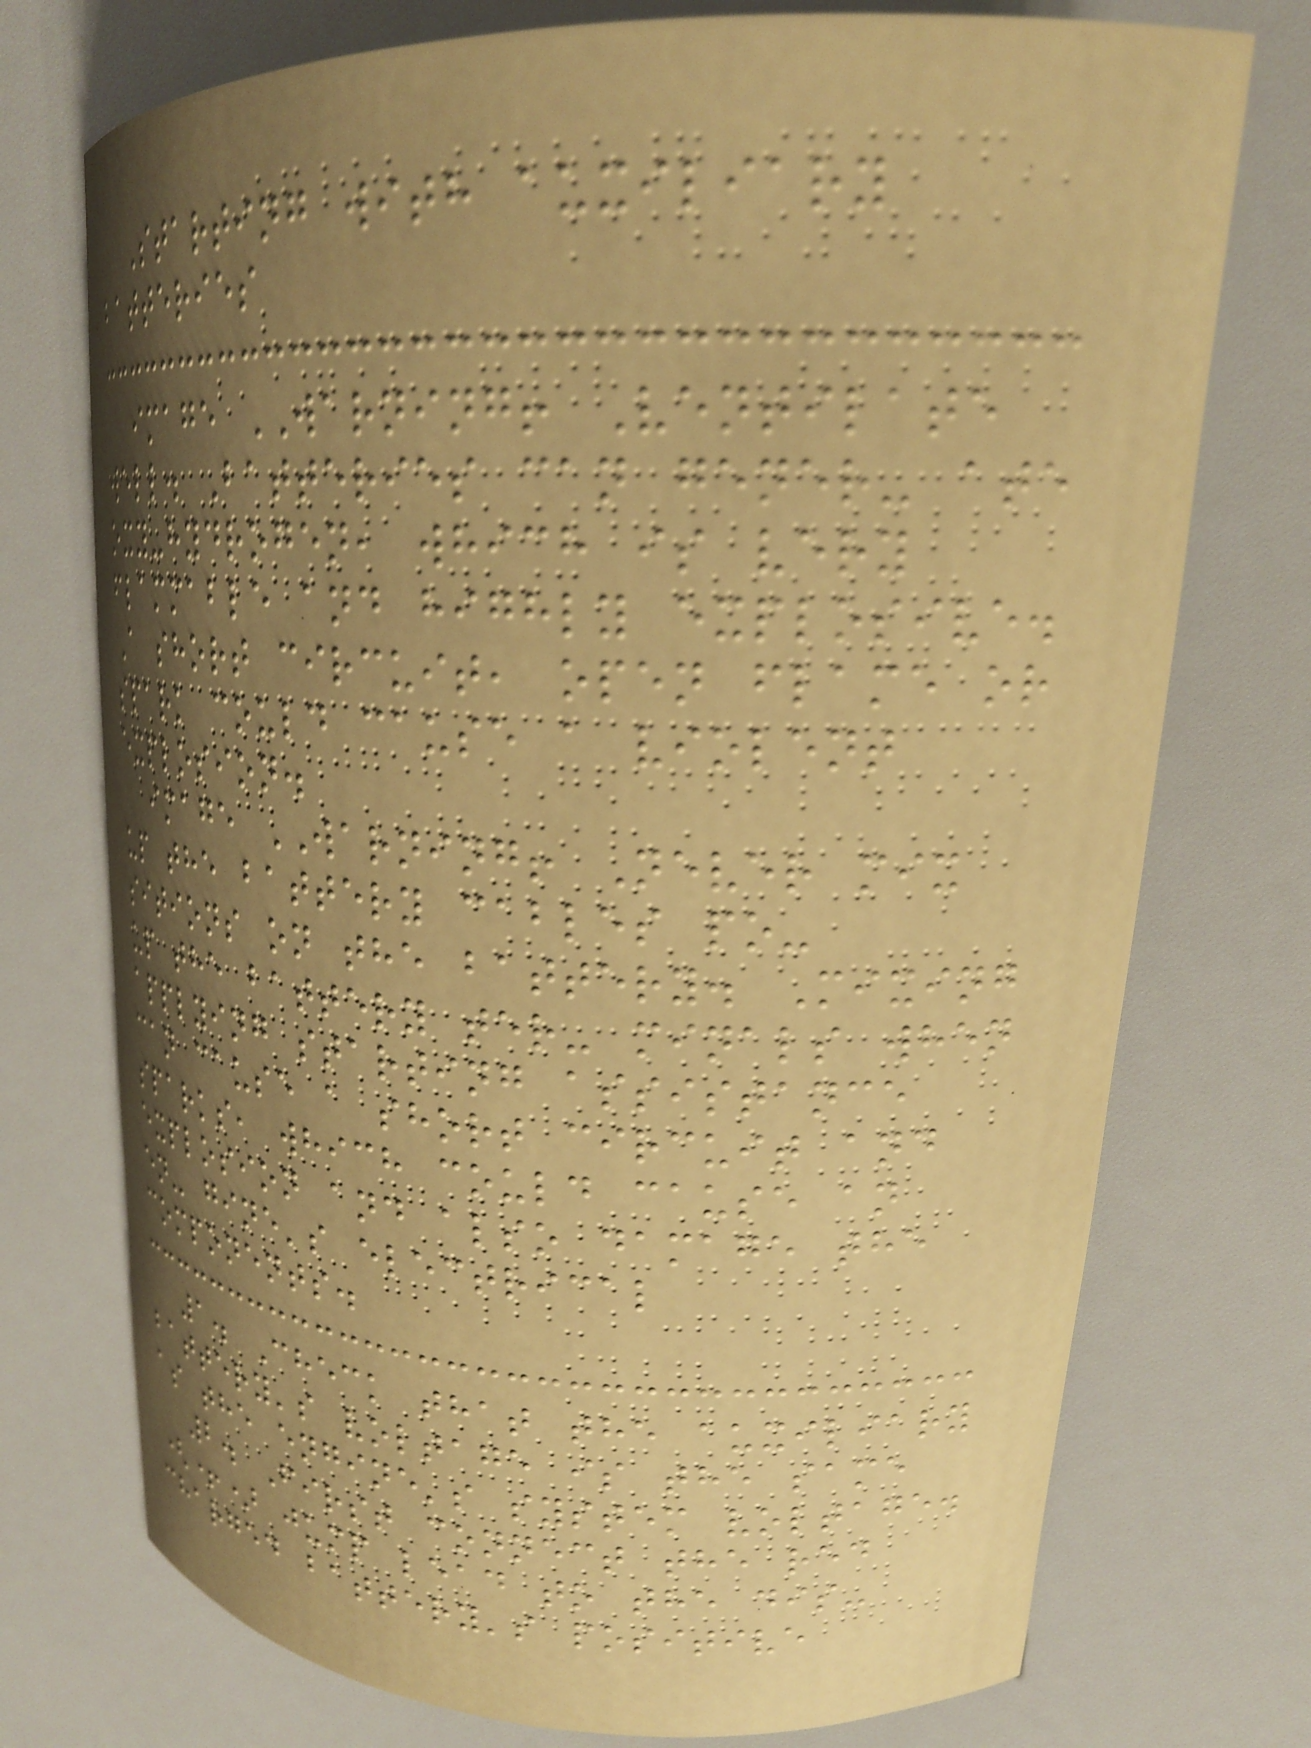Starting with auxiliary
batteries
image WARNING! Ventilate
well. Batteries can gener- ate
oxy-hydrogen, which is very
flammable and highly explosive.
A short circuit, open flame or
spark could cause a violent
explosion.
image WARNING! Never mix
up the battery cables po-
sitions on the battery. Mixing
up the battery ter- minals when
applying starting assistance
can cause a short circuit and
sparks, which could cause an
explosion and also damage the
en- gine's electrical
components.
1. Check that the auxiliary
battery's voltage is the same
as the engine's system voltage.
2. First connect the red
(+) jump lead to the dis-
charged battery's positive
